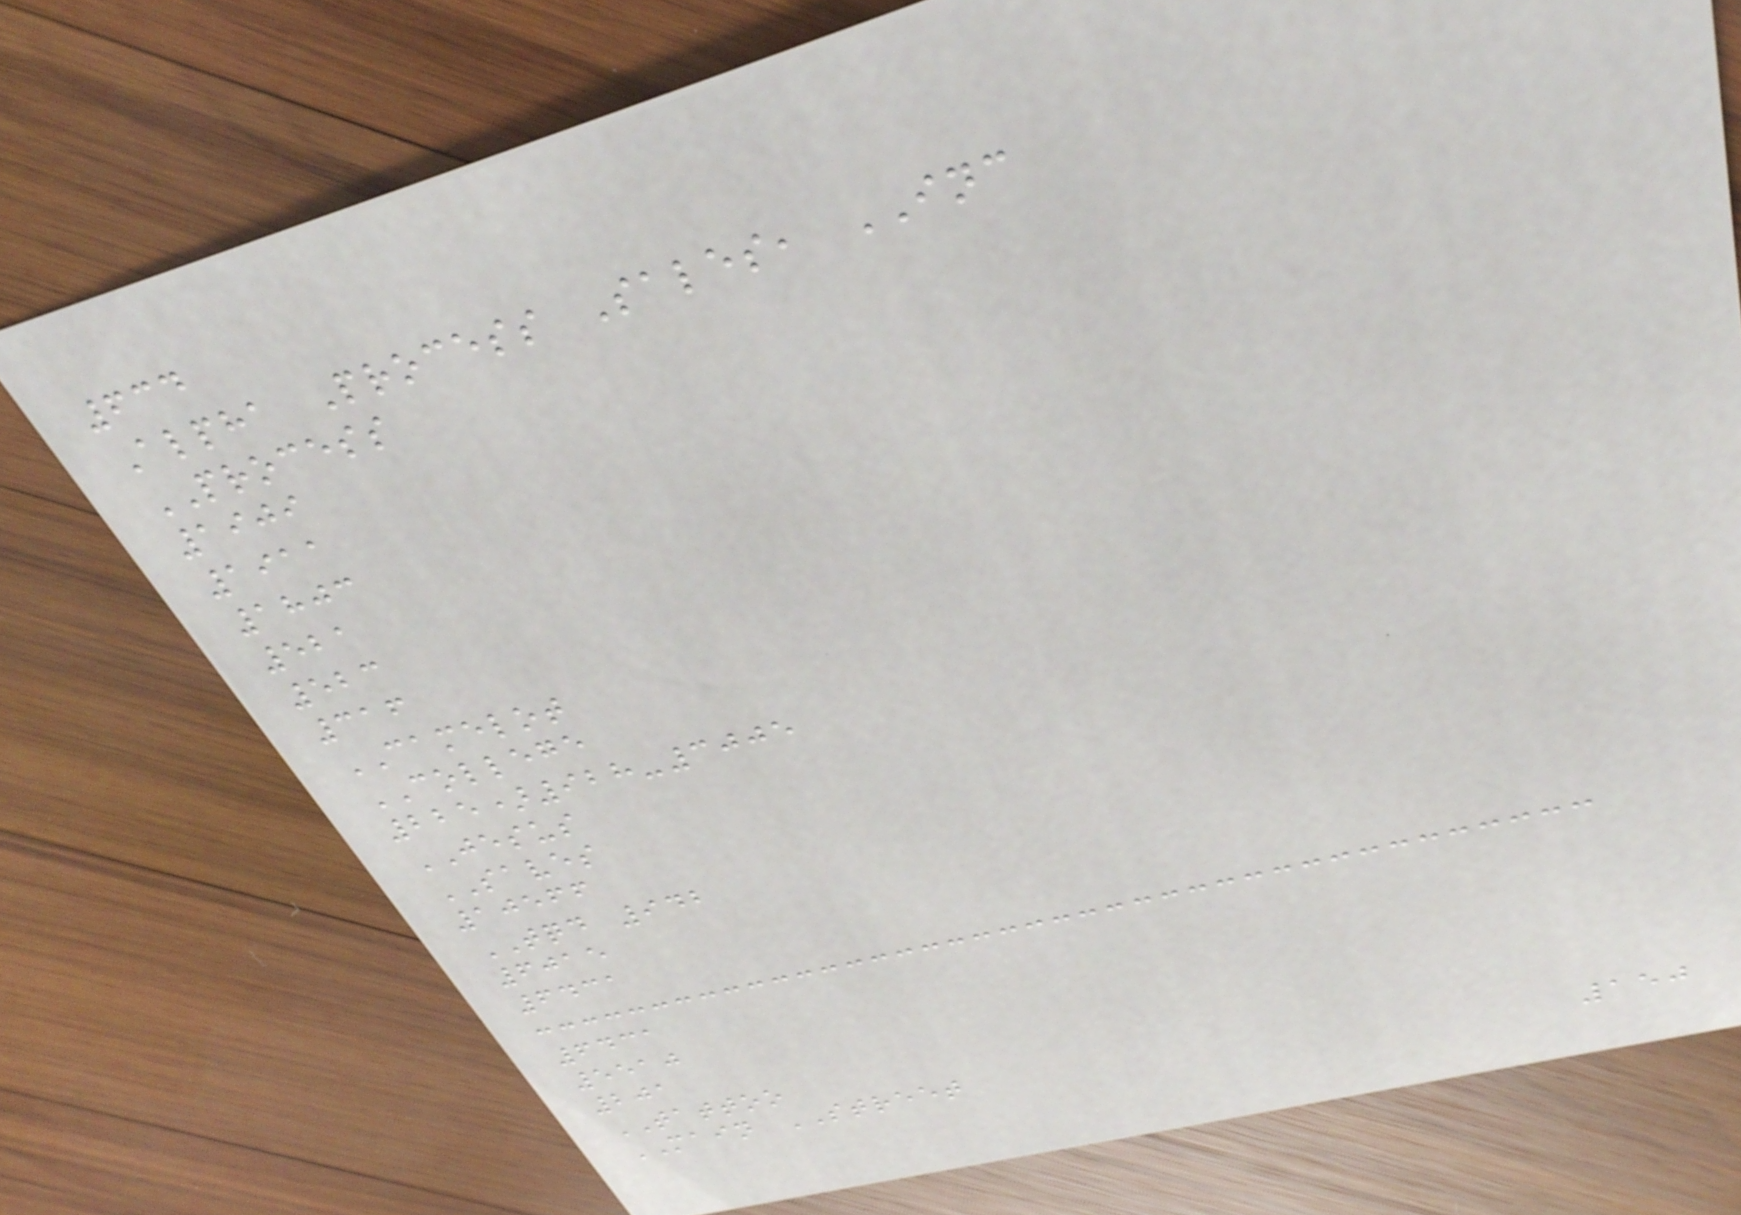634
Alpha Process Sales, INC
PROCESS
1909
1911
1803
521
523
316
CAMELOT
COLLEGE
225)928-3005
JESUS
SAVES
10566
TQD 942
6015
6431
6431
5510
201
TATTOO
MAIN STREET
150
